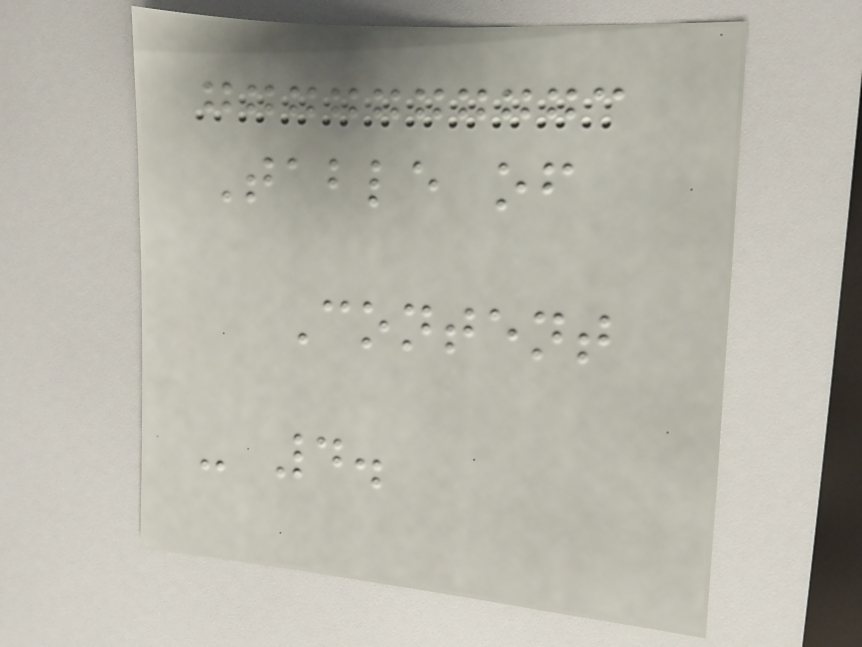Table of
Content
- 4.
